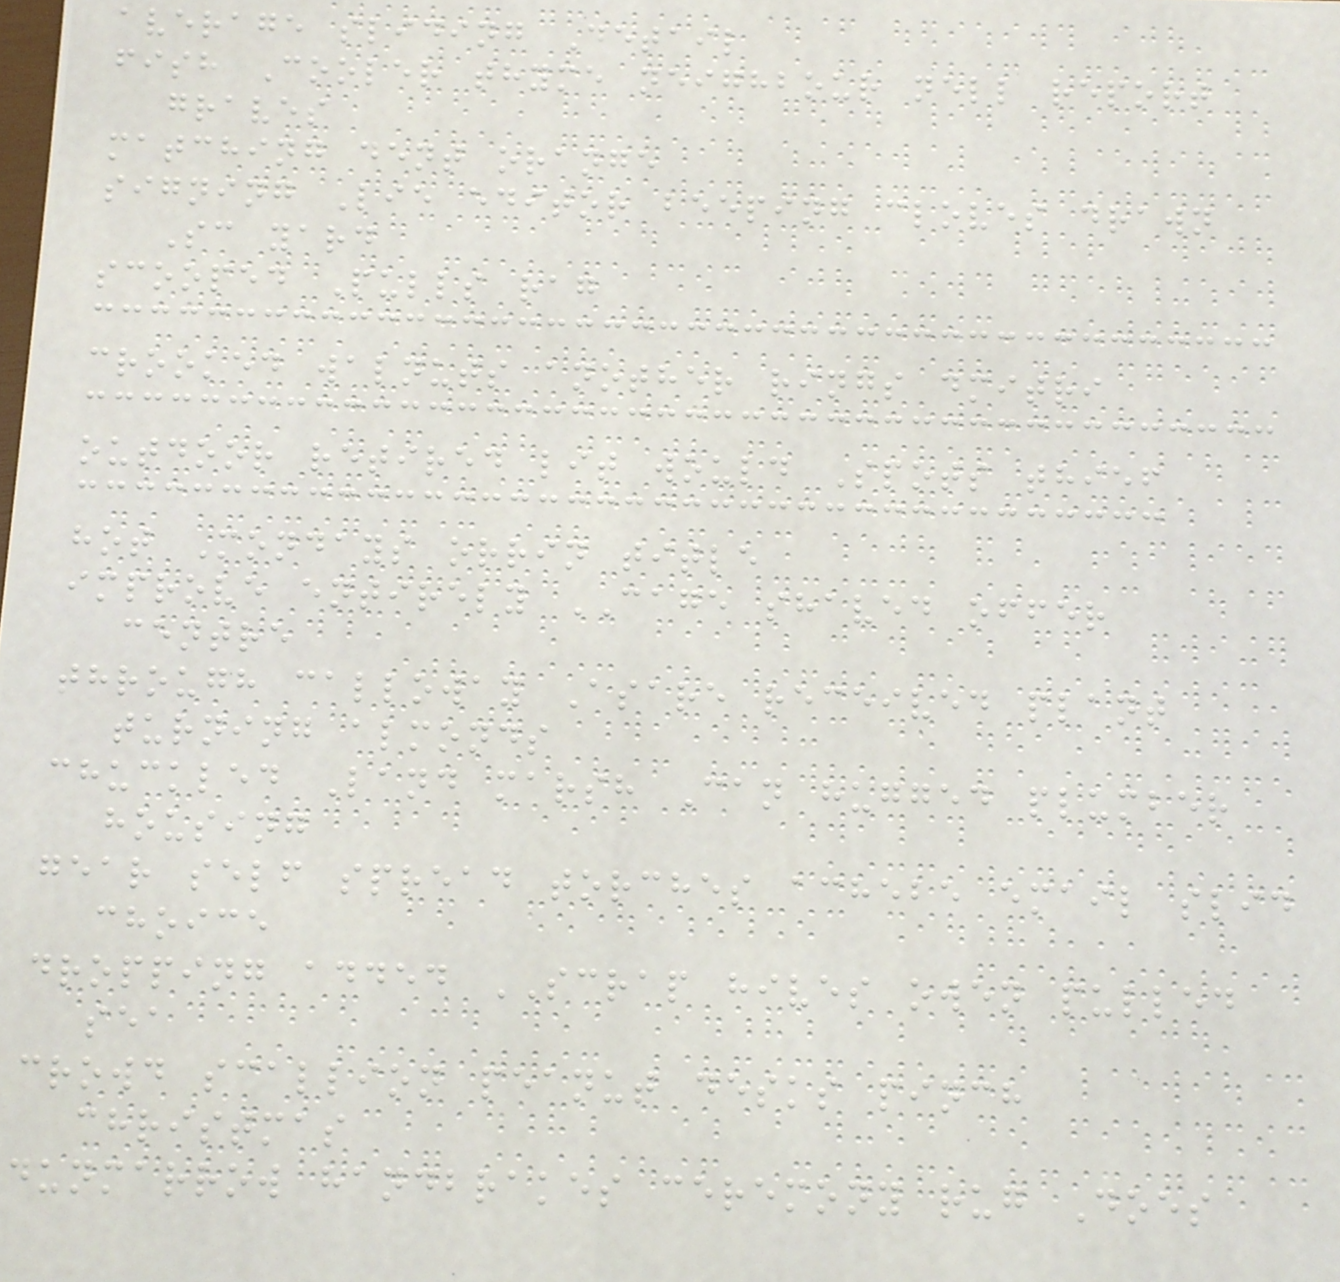average sliding Detail
fish Cooler thyme neighbour nell report
graves
matching dent orange
signing Lie editor beeping cloves drawn
Sc yard
scooped Pulls rag
crooked walnuts another rings dmitri
outdoor retired lit would Spots thief
hot Mondays orrin title
improve entirely CAGE shaved offer
centre
through calloway Asare received plant
turning almonds
chuckled Land marsh Can hugged plumber
housing
gear self spread torches achebe email slid
choice
dropping added SCRAP hives owen pulled
sea
crowd scallion peanut desks pinch
christmas
dunmarrow handbrakes ceremony rug Does
